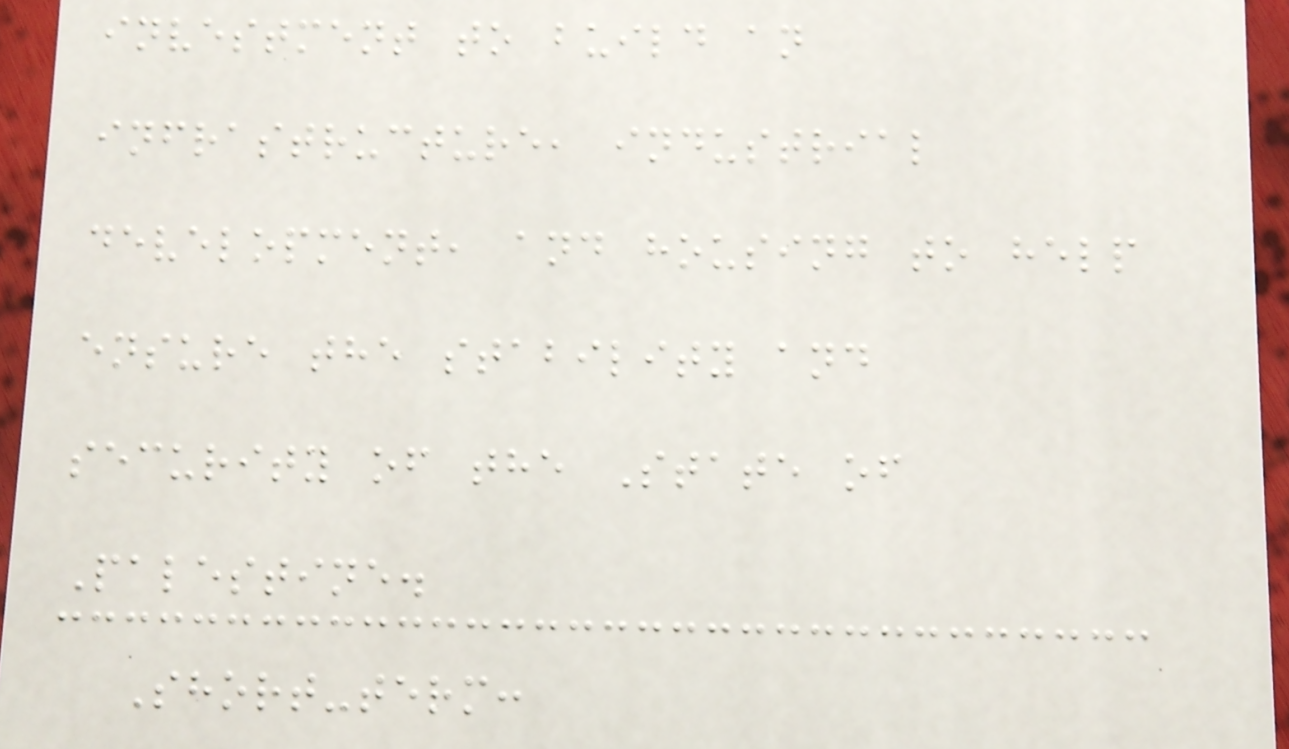investment to build an
infrastructure, industrial
development, and housing to help
ensure the stability and
security of the State of
Palestine.
Short-term:
